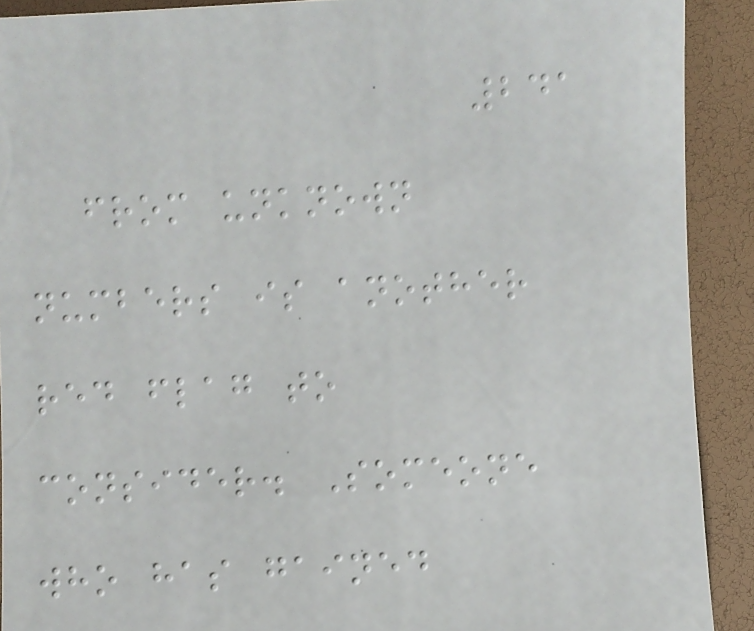241
from unknown
numbers is another
red flag to
consider. Someone
who has gained
